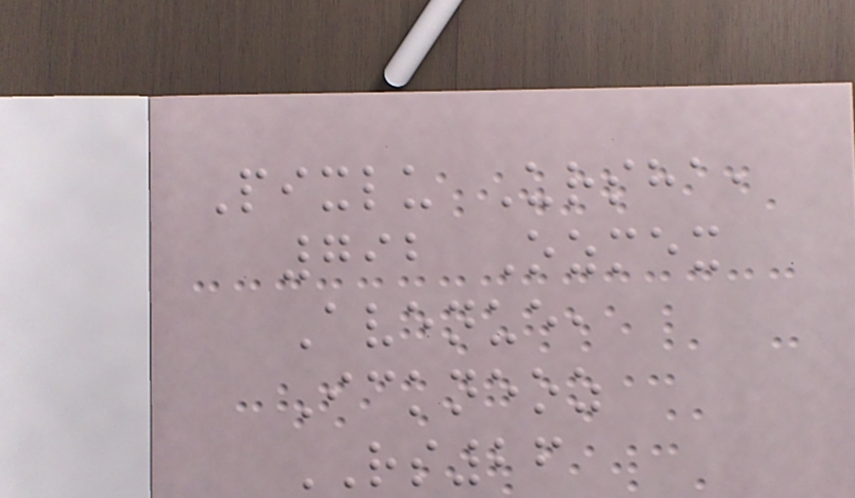Pixlu Ursha,
792 Ozmex
Avenue,
Ickneoz
RS26
